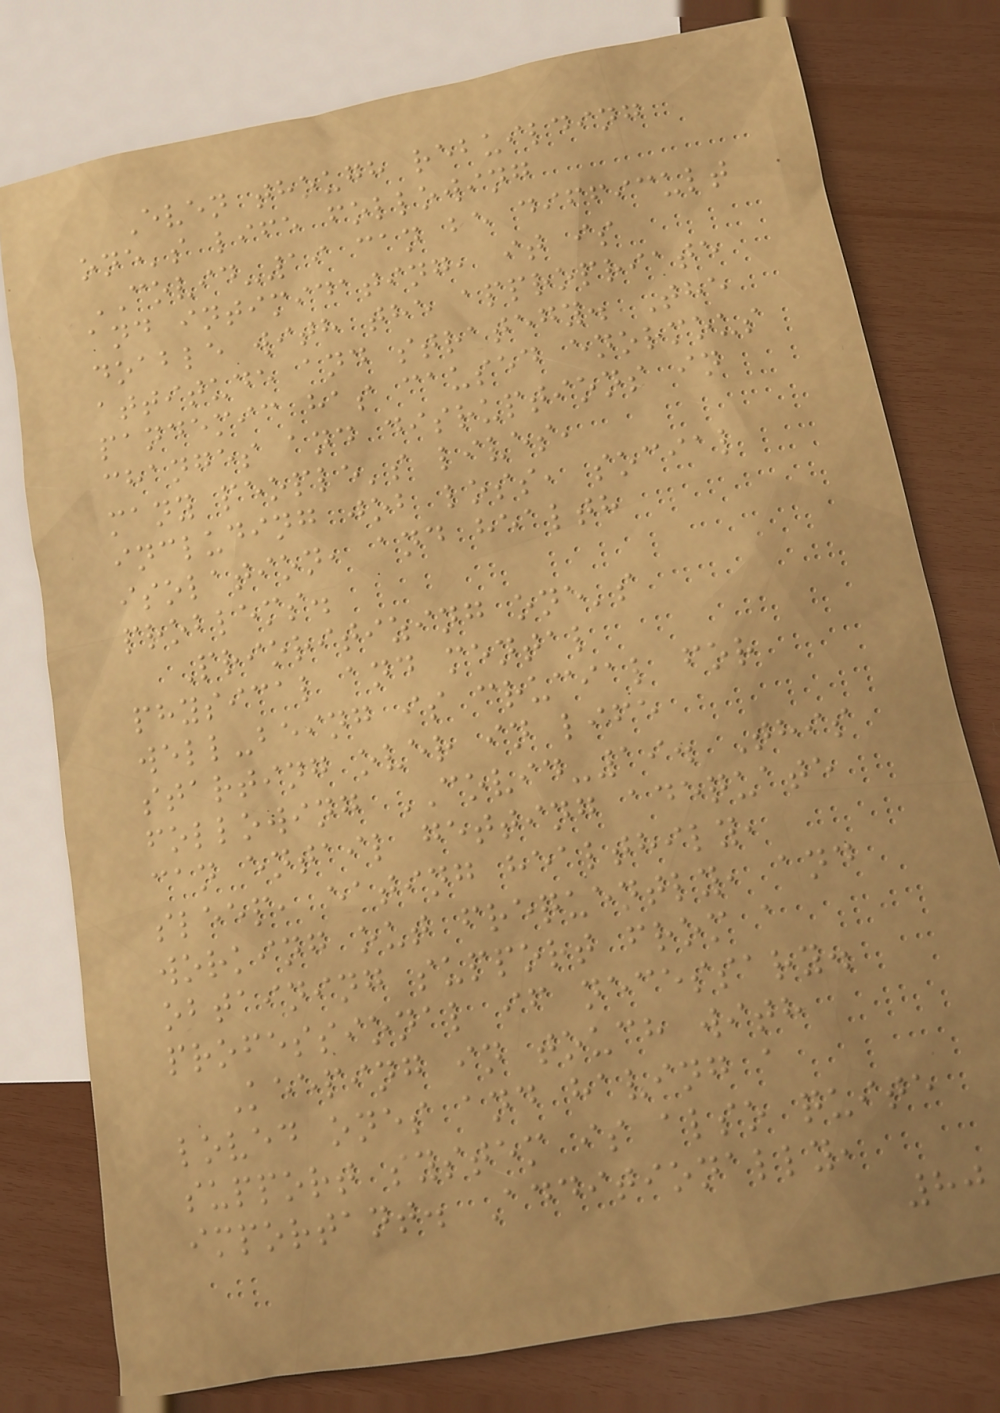Even though rebuilding
one's life following
COVID-19 can be difficult
and intimidating, it is
doable with the appropriate
attitude and strategy. The
pandemic has caused enormous
changes and disruptions in
many people's lives,
including job loss, social
isolation, and health
problems.
Prioritizing one's
physical and mental
well-being is crucial for
starting over in life
following COVID-19. This
can entail getting adequate
sleep, eating healthily,
working out frequently, and
obtaining support from a
professional if necessary.
Keeping in touch with
loved ones and having a
support system is also quite
important. Additionally,
80
